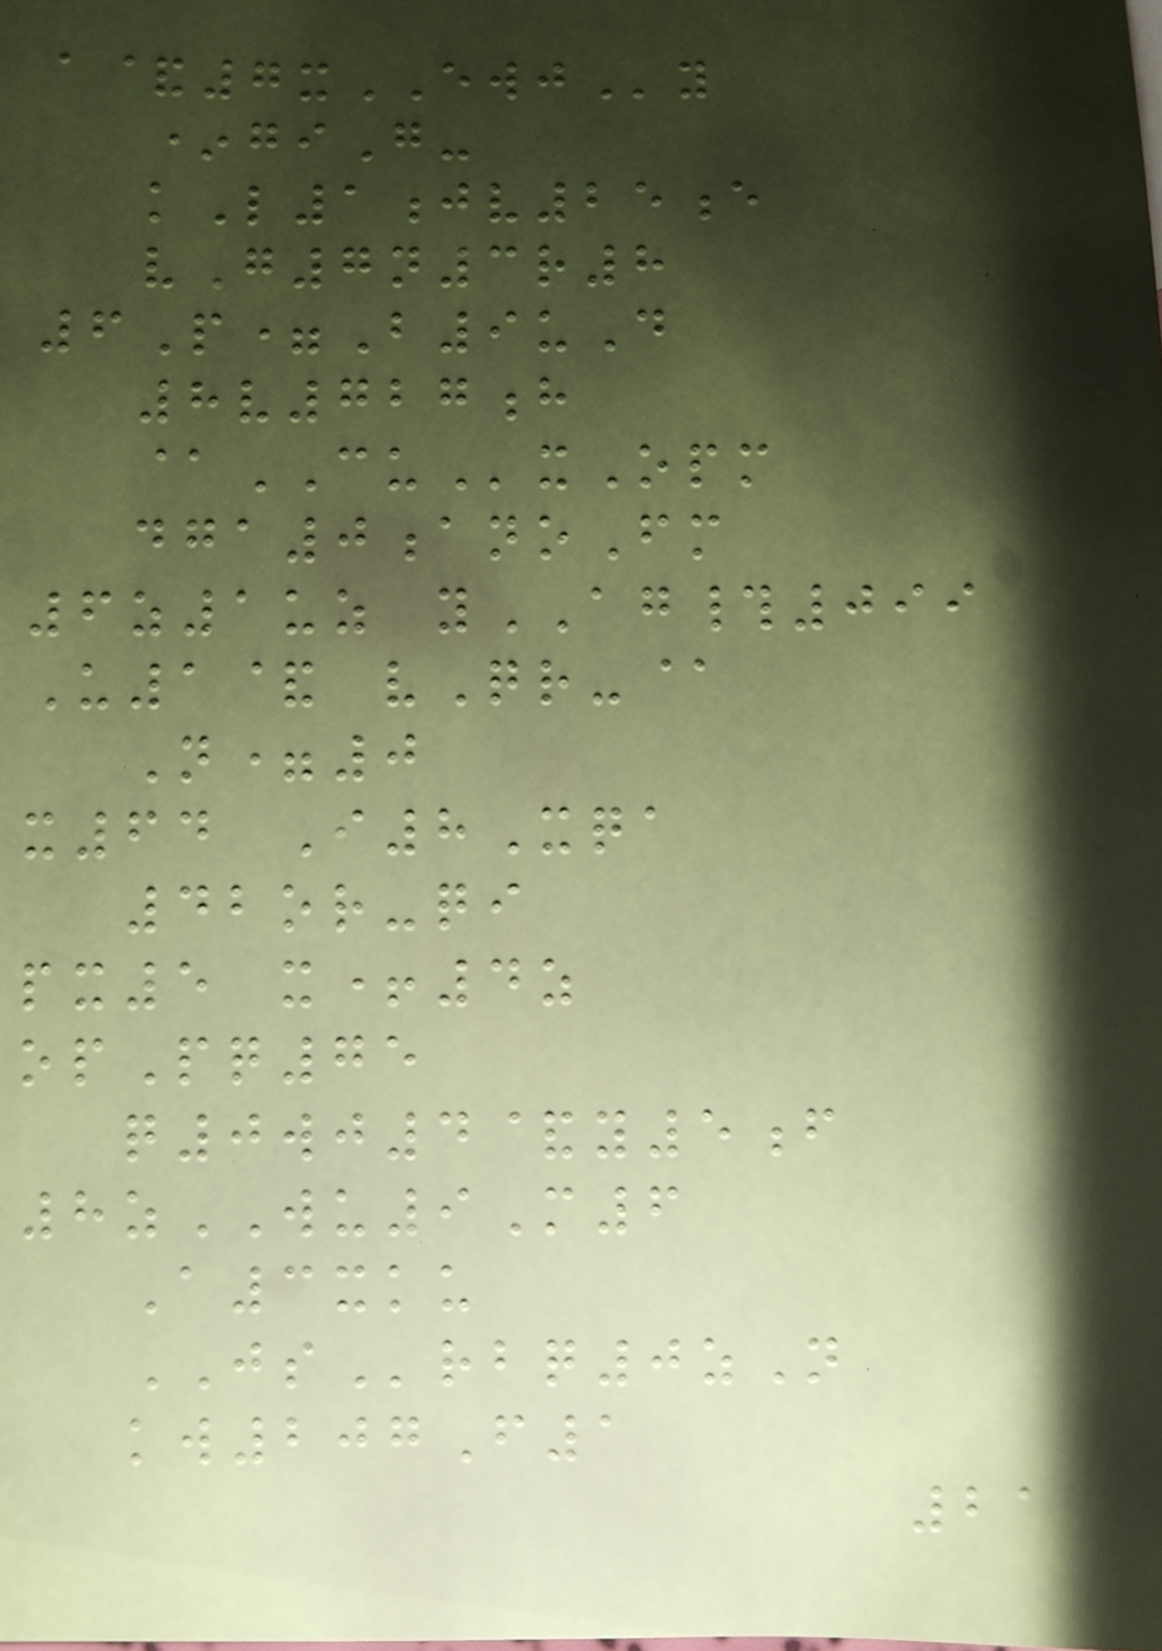a&7xEWJy
*giG-
kL1jv25e
vG7n3r8
6P=B9uD
8v727h
@CUxOpm
dga0anoFm
6z1uz yAG#099
U1& vQr-@
N=0
x64 I8Xqa
42or-qi
px5 x+4z
opPq75
q0wj4&y5f
8zWU9M6
A3xku
JSrbq0zN
kw207F1
21
